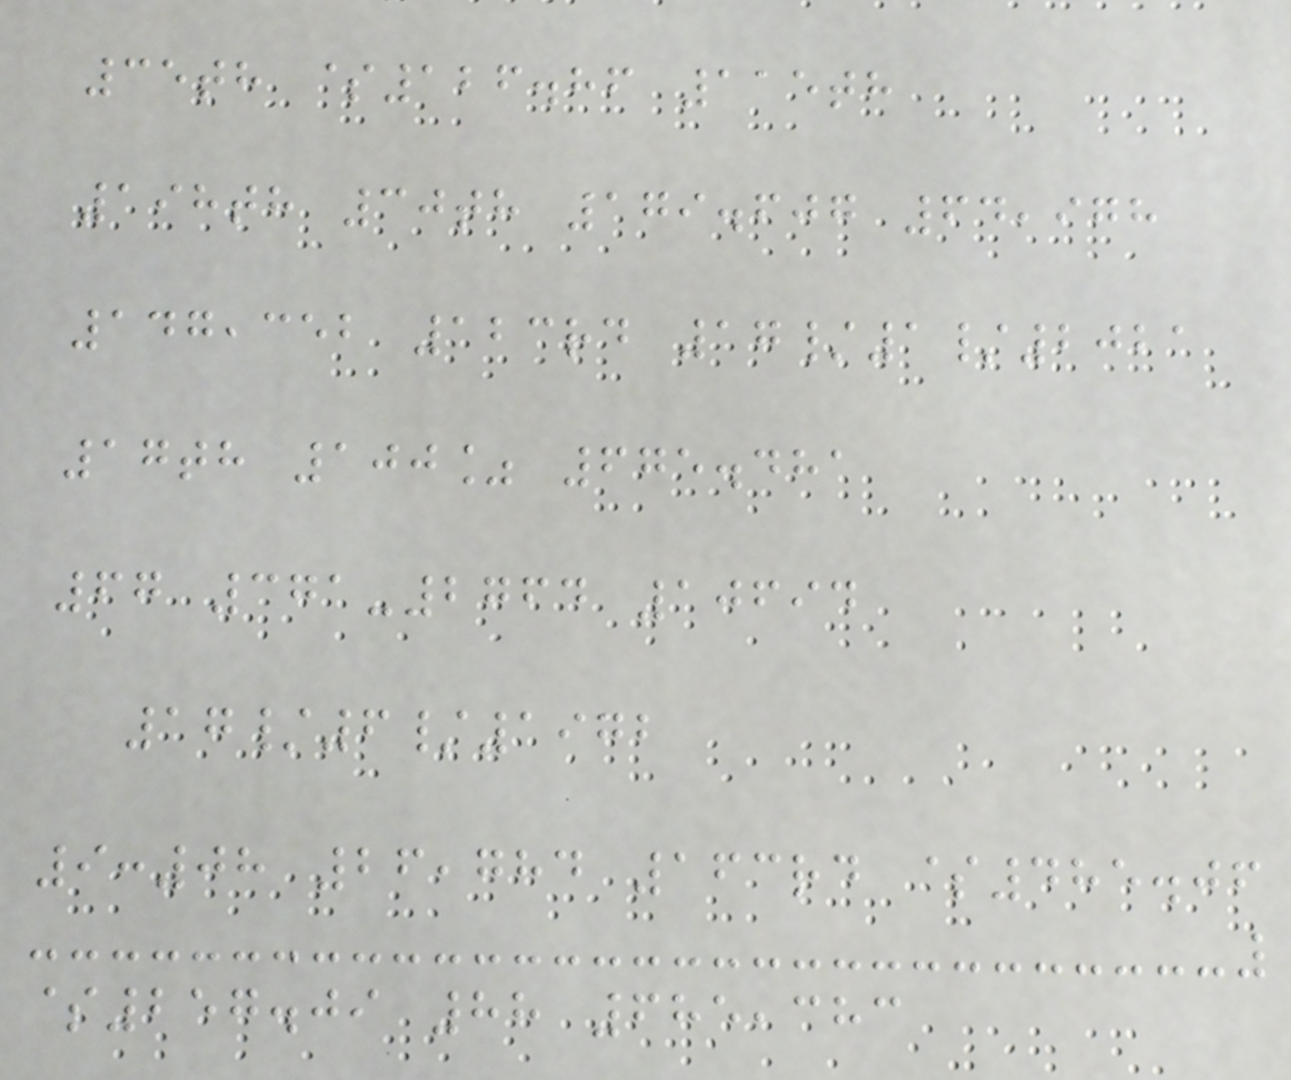35th $126.86 115th
198th 30th 179.607 64,978
147,352 123rd 17/1/2021
17th 100% 675.481
67 371-2764 10694
17/6/1972
9:08 26,784 163rd $485.06
$257.09 88 685,383
